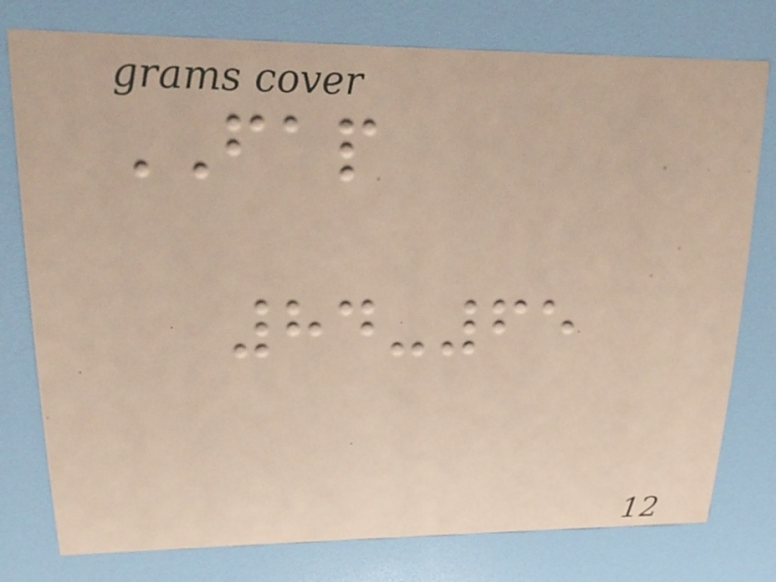FAP
84-65
